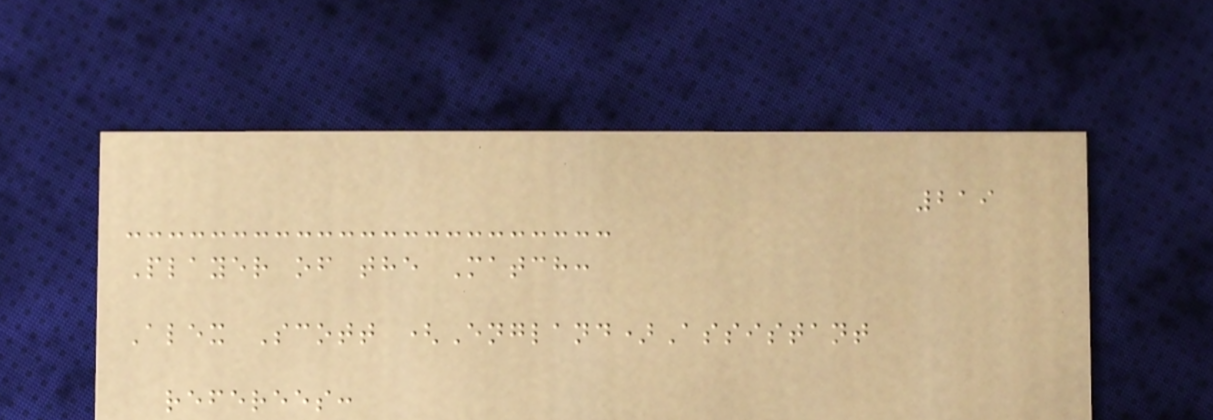219
Player of the Match:
Alex Scott (England)Assistant
referees:
